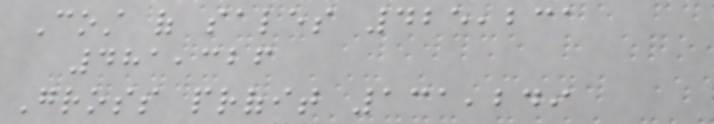Cost of sales 425,231
481,326
Gross profit 131,249
